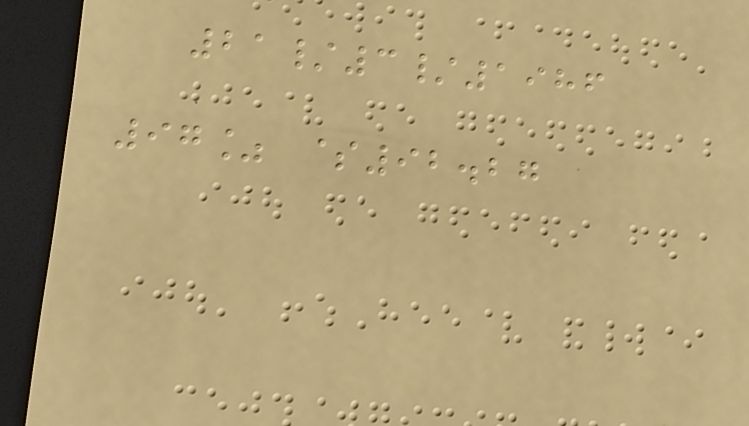21/3/1986
97% $92.27
